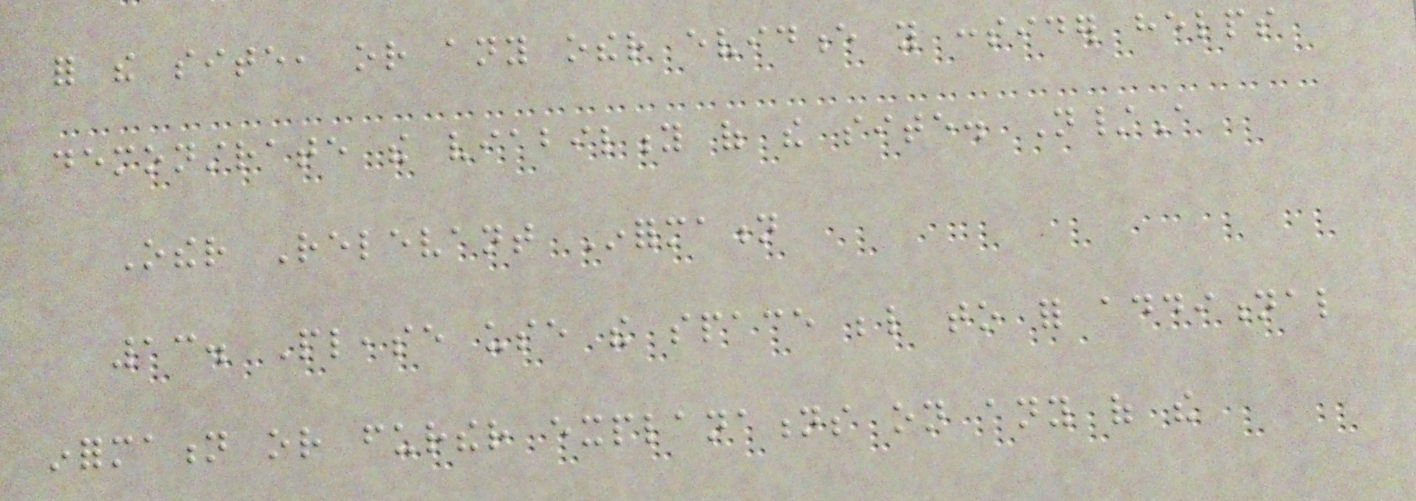for the site, or any other evidence you consider helps
demonstrate the viability of the site. N/A
Other Relevant Information
13. Please use the space below to for additional
information or further explanations on any of the
